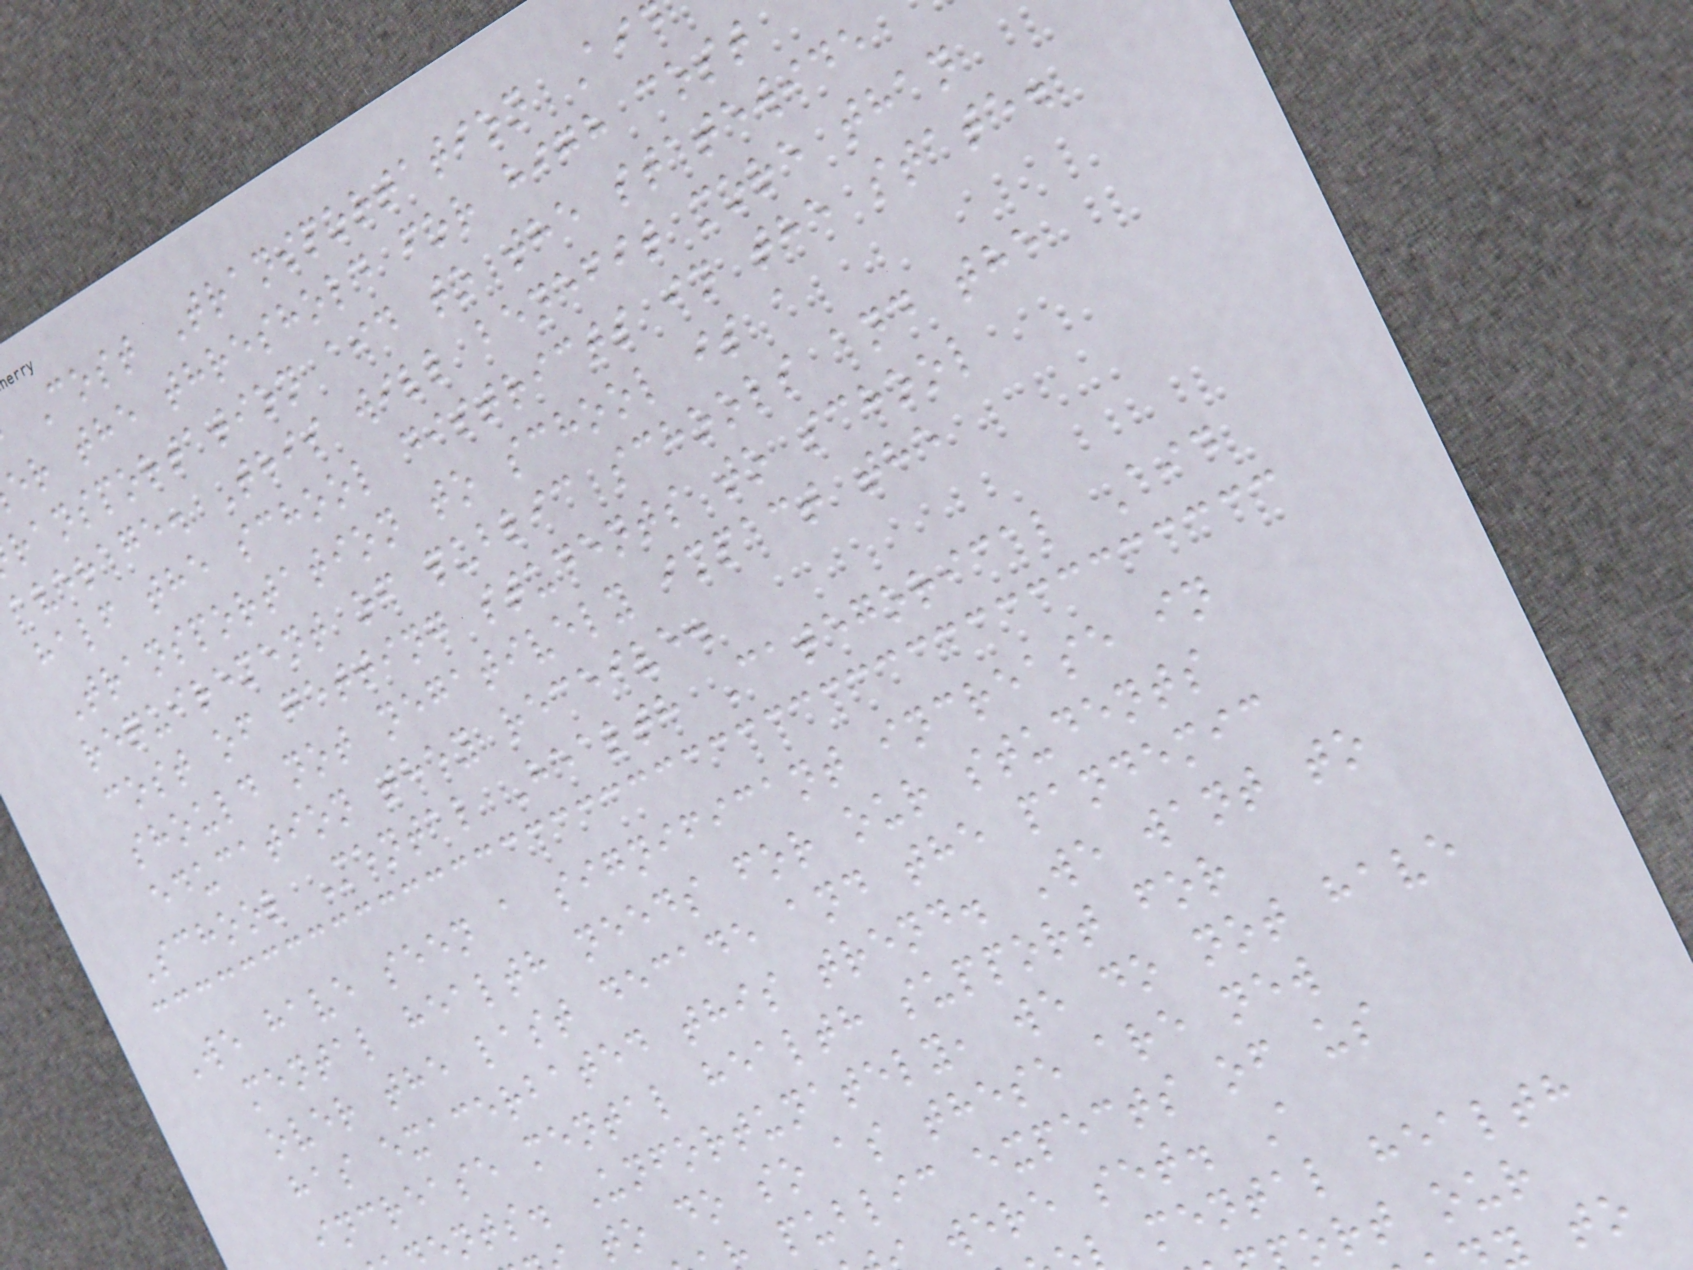Cost Transportation Ai
er the threshold for high cost
ransportation aid to the statewide
average. This will benefit more than
half the school districts in the state.
Transportation to school is a
requirement of public schools and the
cost of getting students to school
should not negatively impact the
education they receive.
School Mental Health Categorical Aid
We have seen a significant increase in
mental health needs for our students
over the last decade and the pandemic
has exacerbated this trend. We want to
increase mental health support for
ents. Unfortunately, we do not have
to do so as these are new
public expects of us
were set. A
mental health
